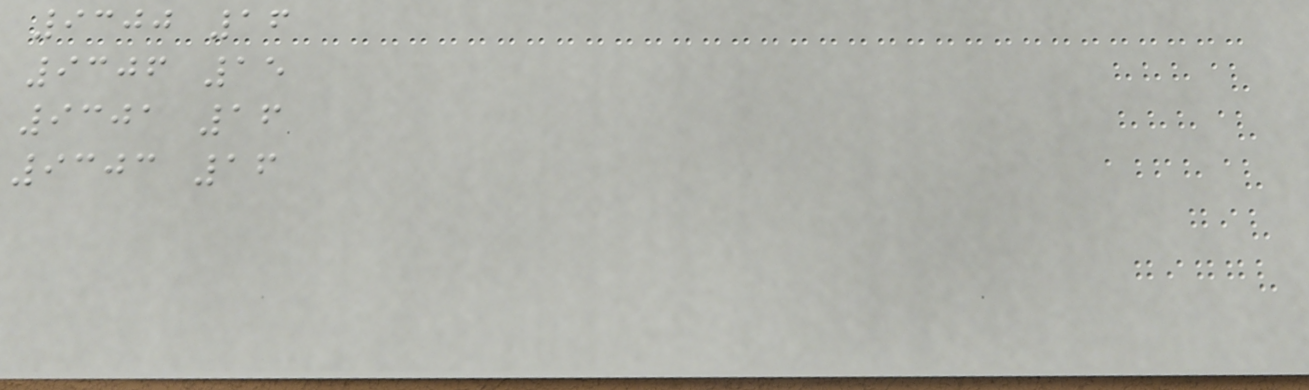9300 16
9306 15
9301 16
9303 16
